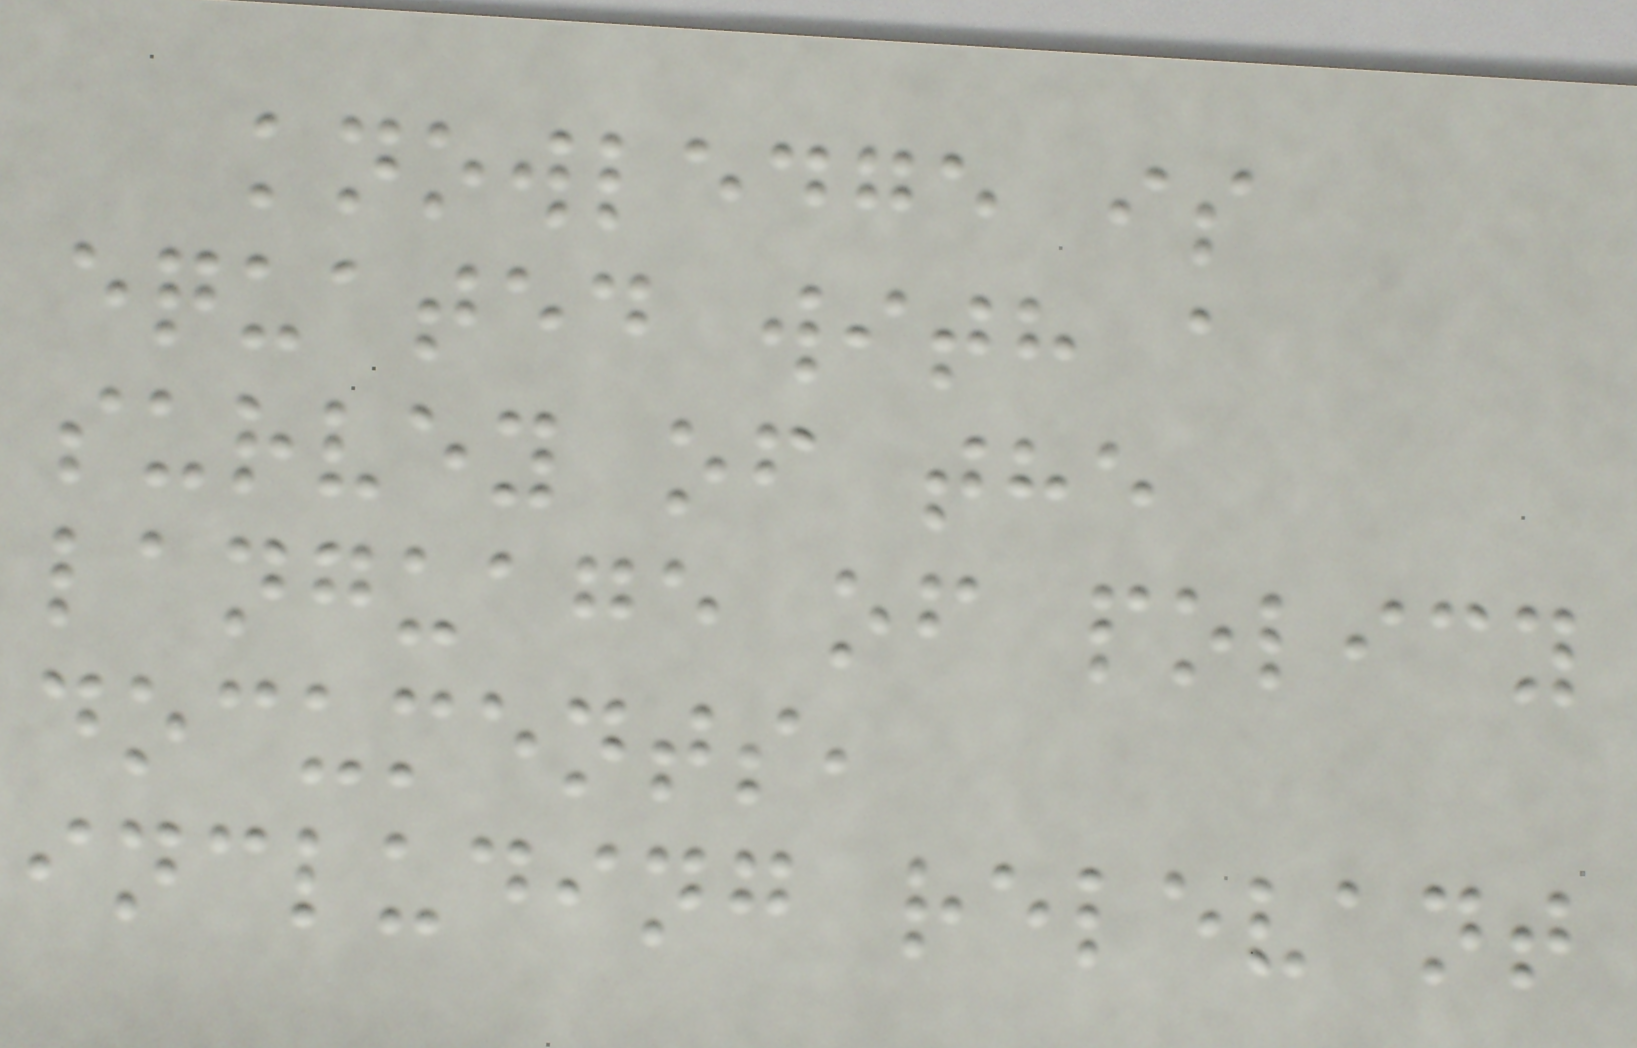knowledge is
equated with a
survey of the
language of policy
documents,
including relevant
